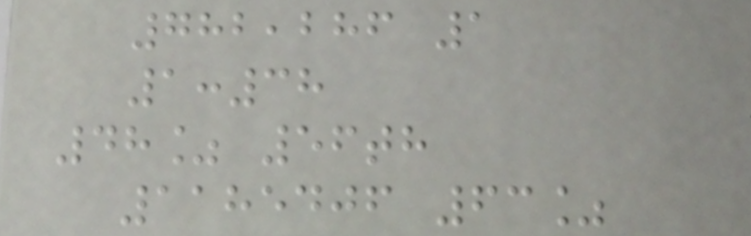782,286 1
1:38
48% 56th
1185406 63%
